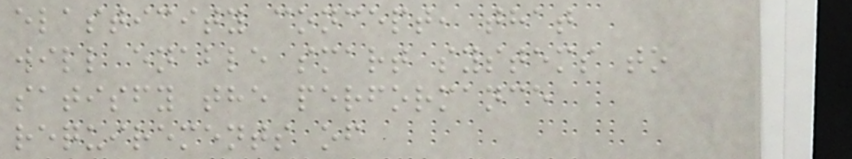elasticity concept, that
will enable smart systems to
satisfy the performance
requirements of
